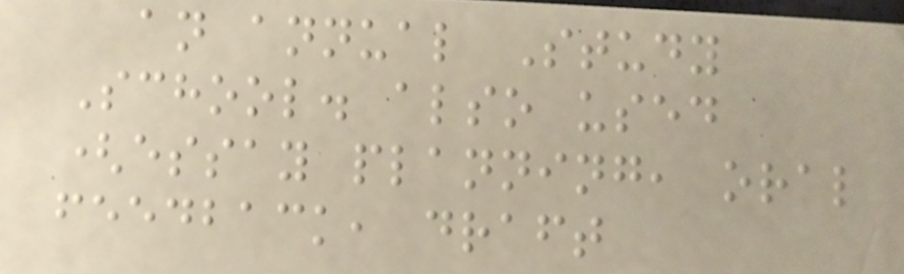an annual Study
School. also used
(essay planning, oral
feedback, draft
